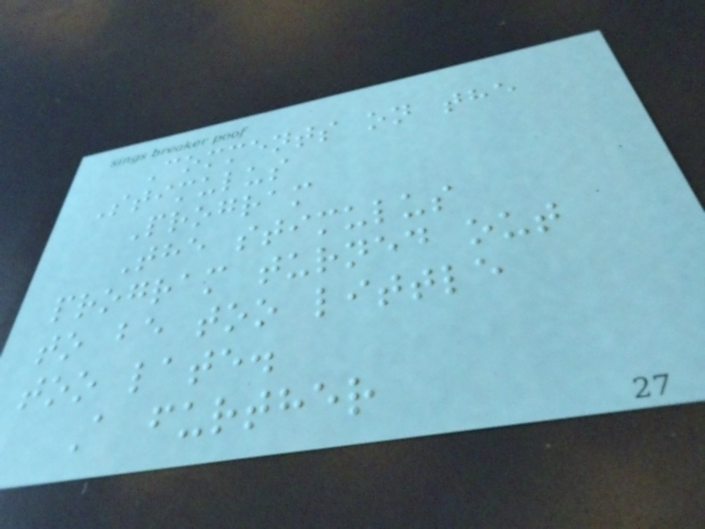Comments on the
Stimulus
Program
The stimulus
program turned out
to be too little
too late.
A further
